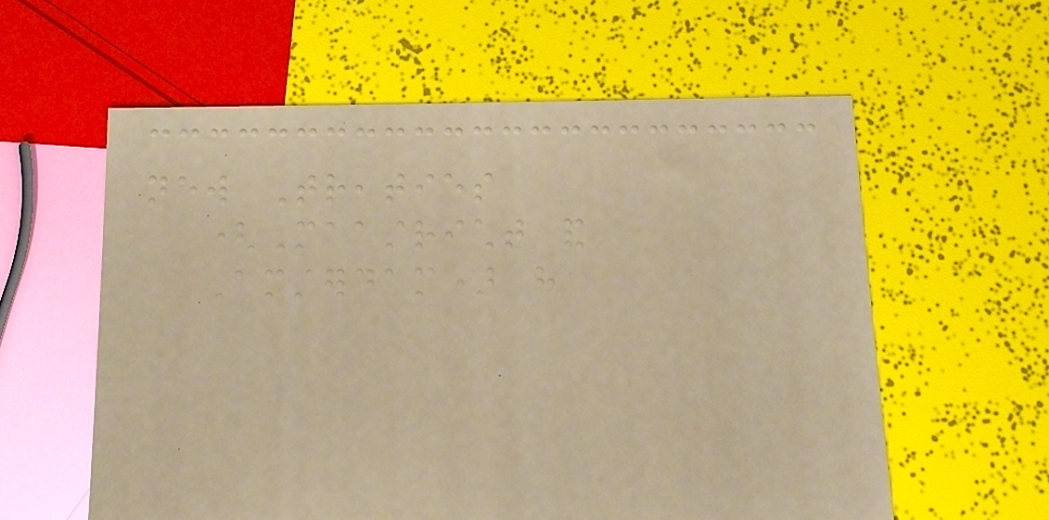new Treaties
(Maastricht and
Amsterdam) have
